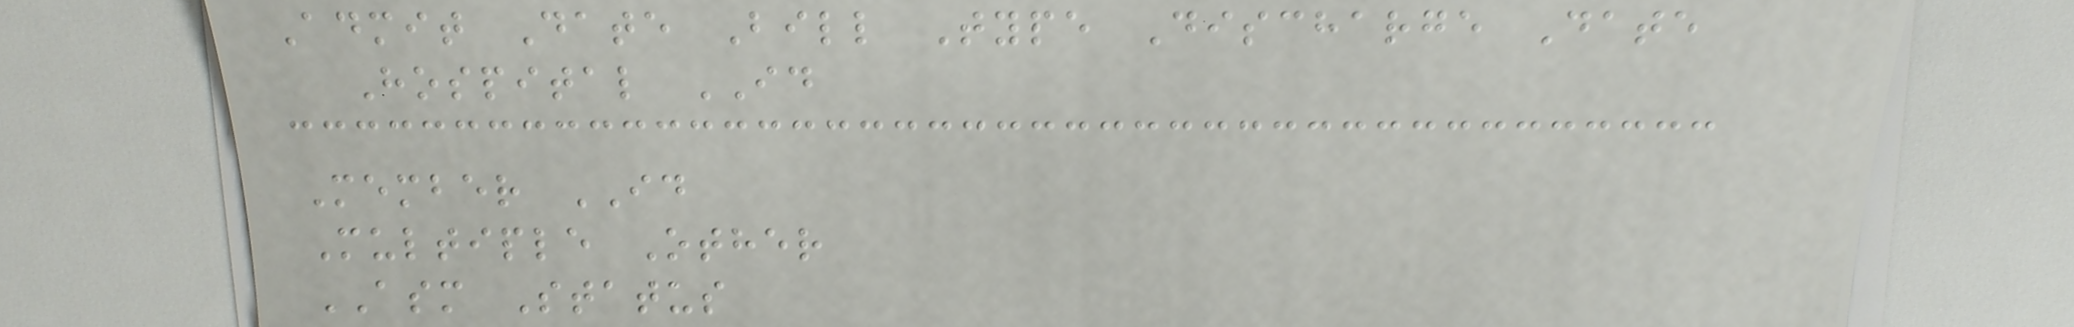Admit Date Bill Type Discharge Date
Hospital ID
Member ID
Multiple Other
ASM Status
